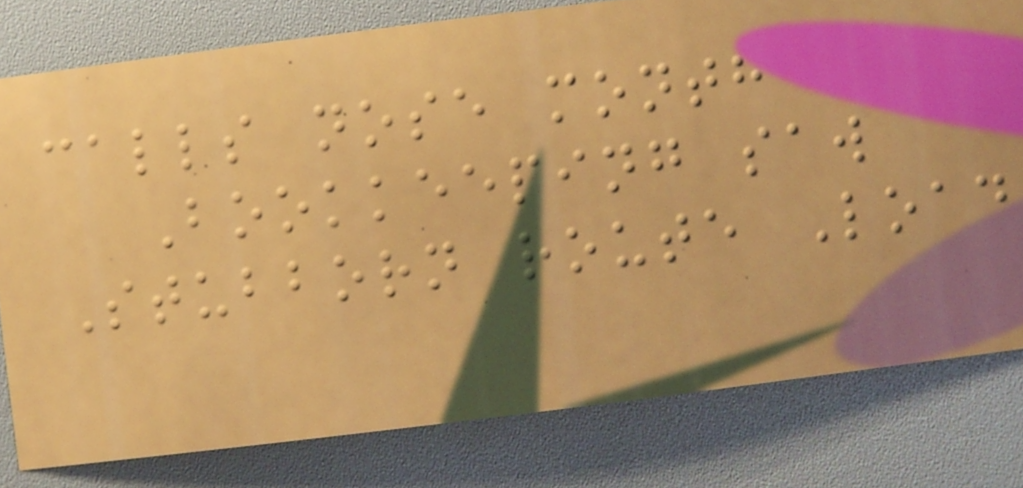calls nose month
Bookkeeping saw
Stubborn route Load
